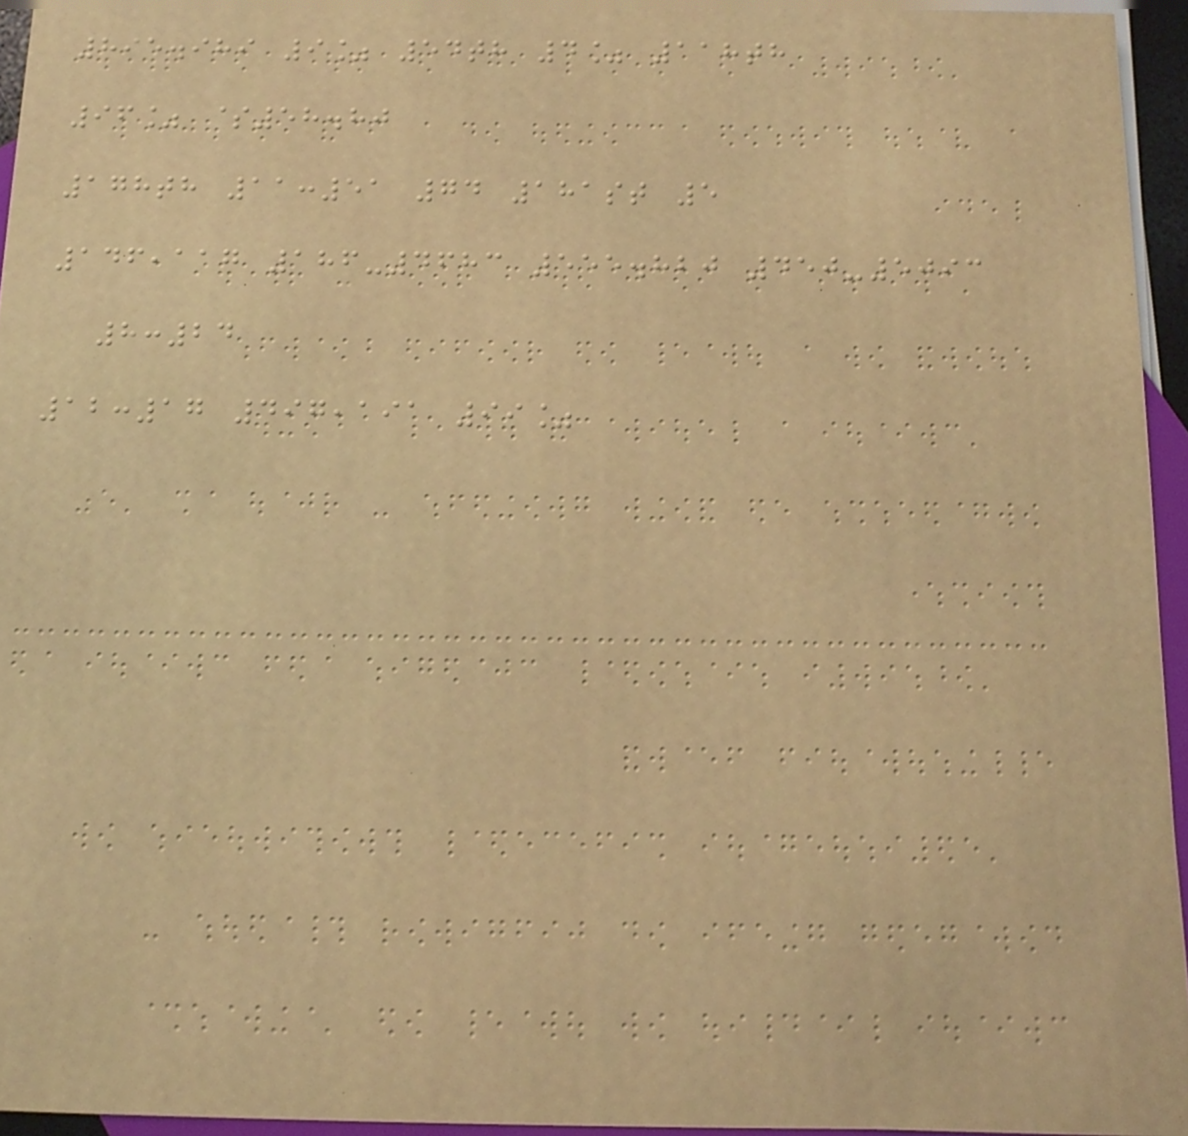895.989 9% 54th 4% 118th
96% $58.80
178th 11:51 74 181st 5
146,117 186-4683 555.820 450-5093
8:24
12:17 497,191 99%
